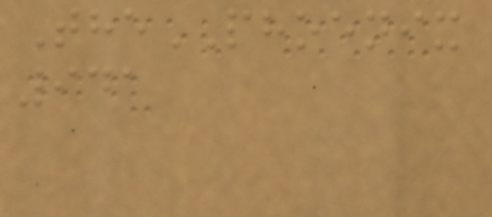ThePHOENIX
941
